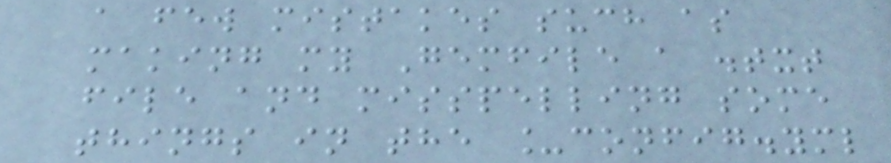a few mistakes such as
making my Gemfile a .txt
file and misspelling some
things in the _config.yml
